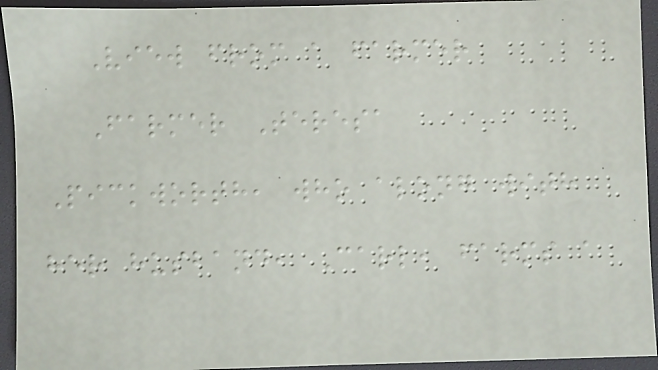View from a farmer
Farmer Teresa
Pickworth, who along with
her husband, Carl, farms a
